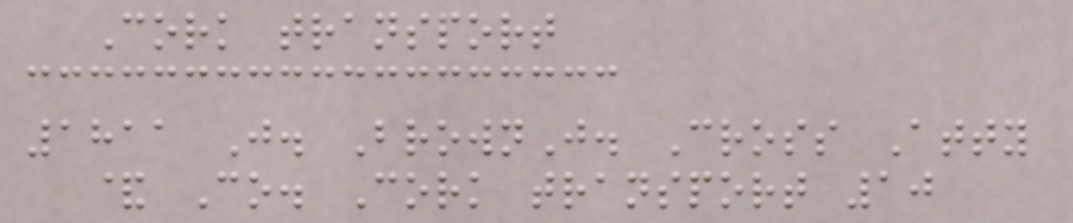Cork transport
1811 J. BrownJ. Cross Atty
& Co. Cork transport 10
